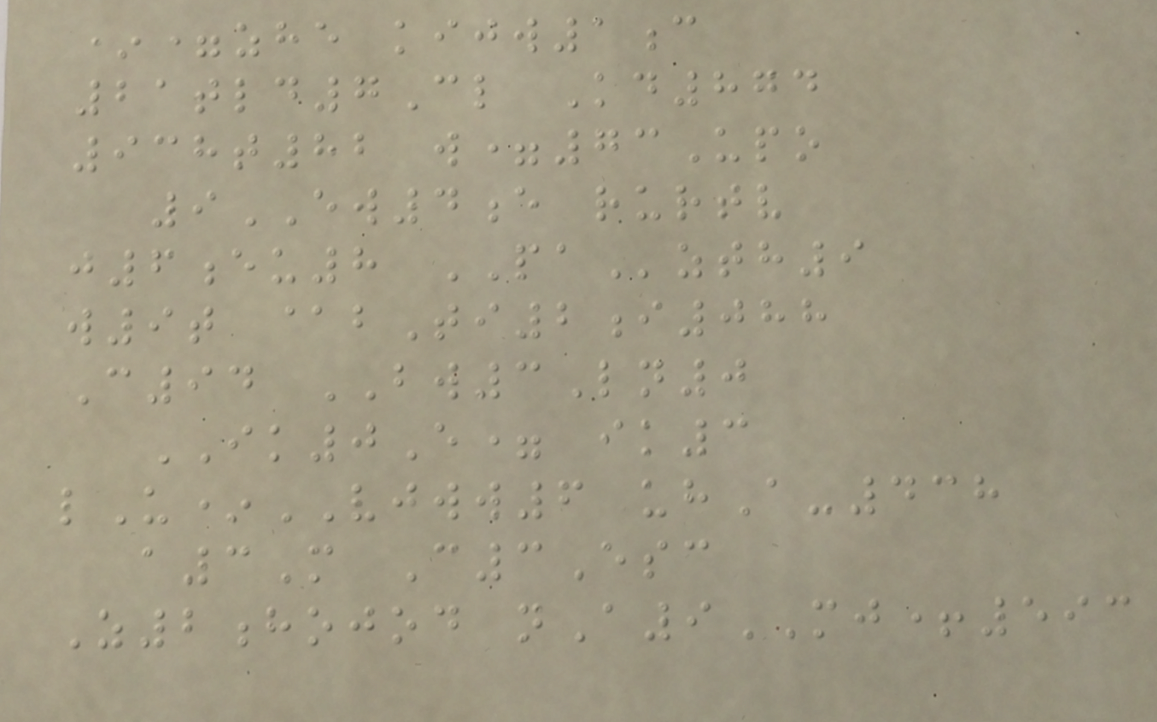*=zhe kijw1c
21tld7Cl Kd874
938t82 w=73Upo
9EW4e rurtv
j6eu8 PAzth9
w9t @bTi2i088
C94 BW3Ln0
IK0E= ik3
lU*VJWW6 uhA-438
a3M C3Esc
Z2hojod nA9MJ+593
